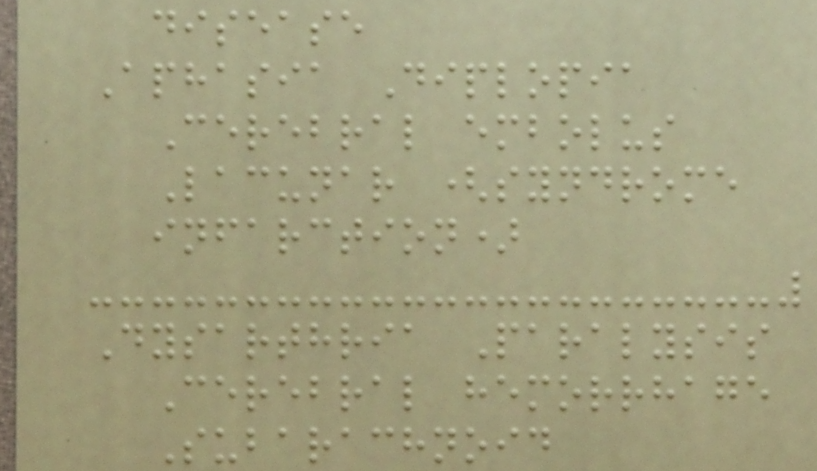disease
Aphasia Diplopia
Cerebral embolus
Lacunar (syndrome
infarction)
Dysarthria Paralysis
Cerebral hemorrhage
Subarachnoid
